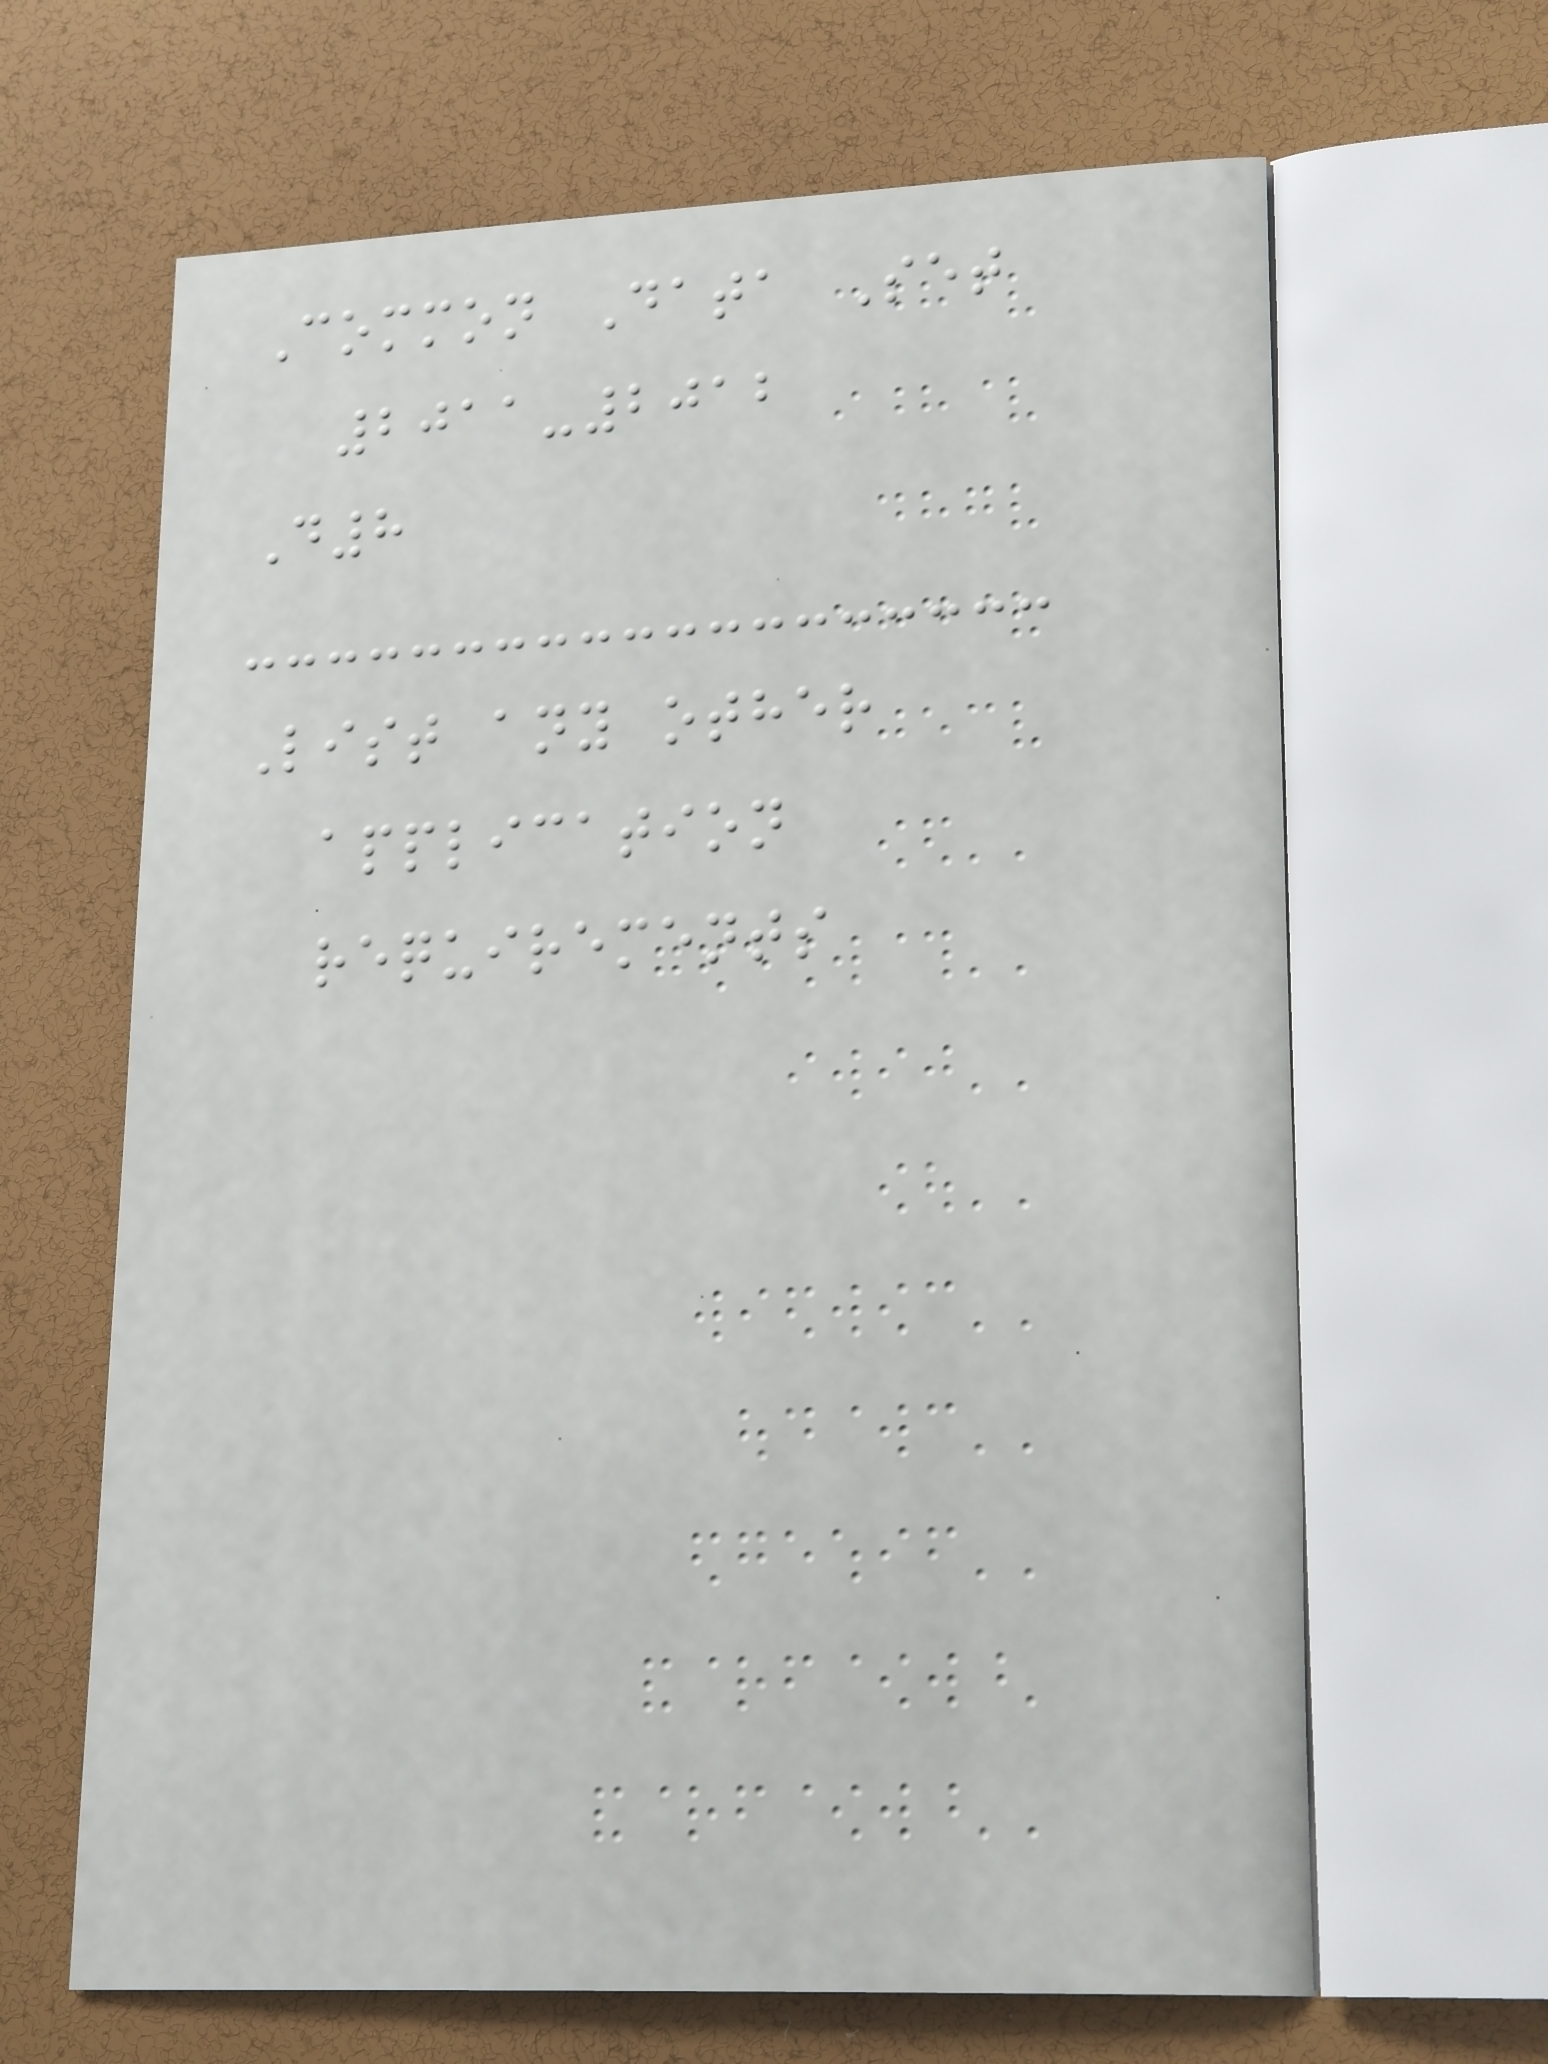Common Data Set
2011-2012
D8
List any other
application
requirements
